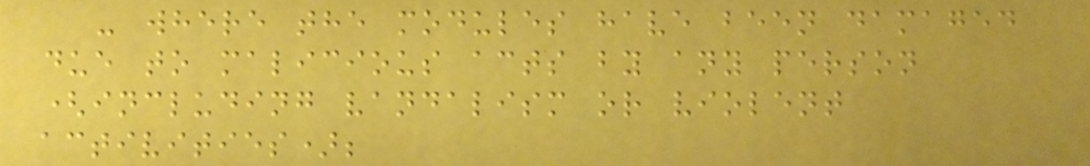- where the modules have been damaged
due to malicious acts by any person
(including vandalism or violent
activities);
